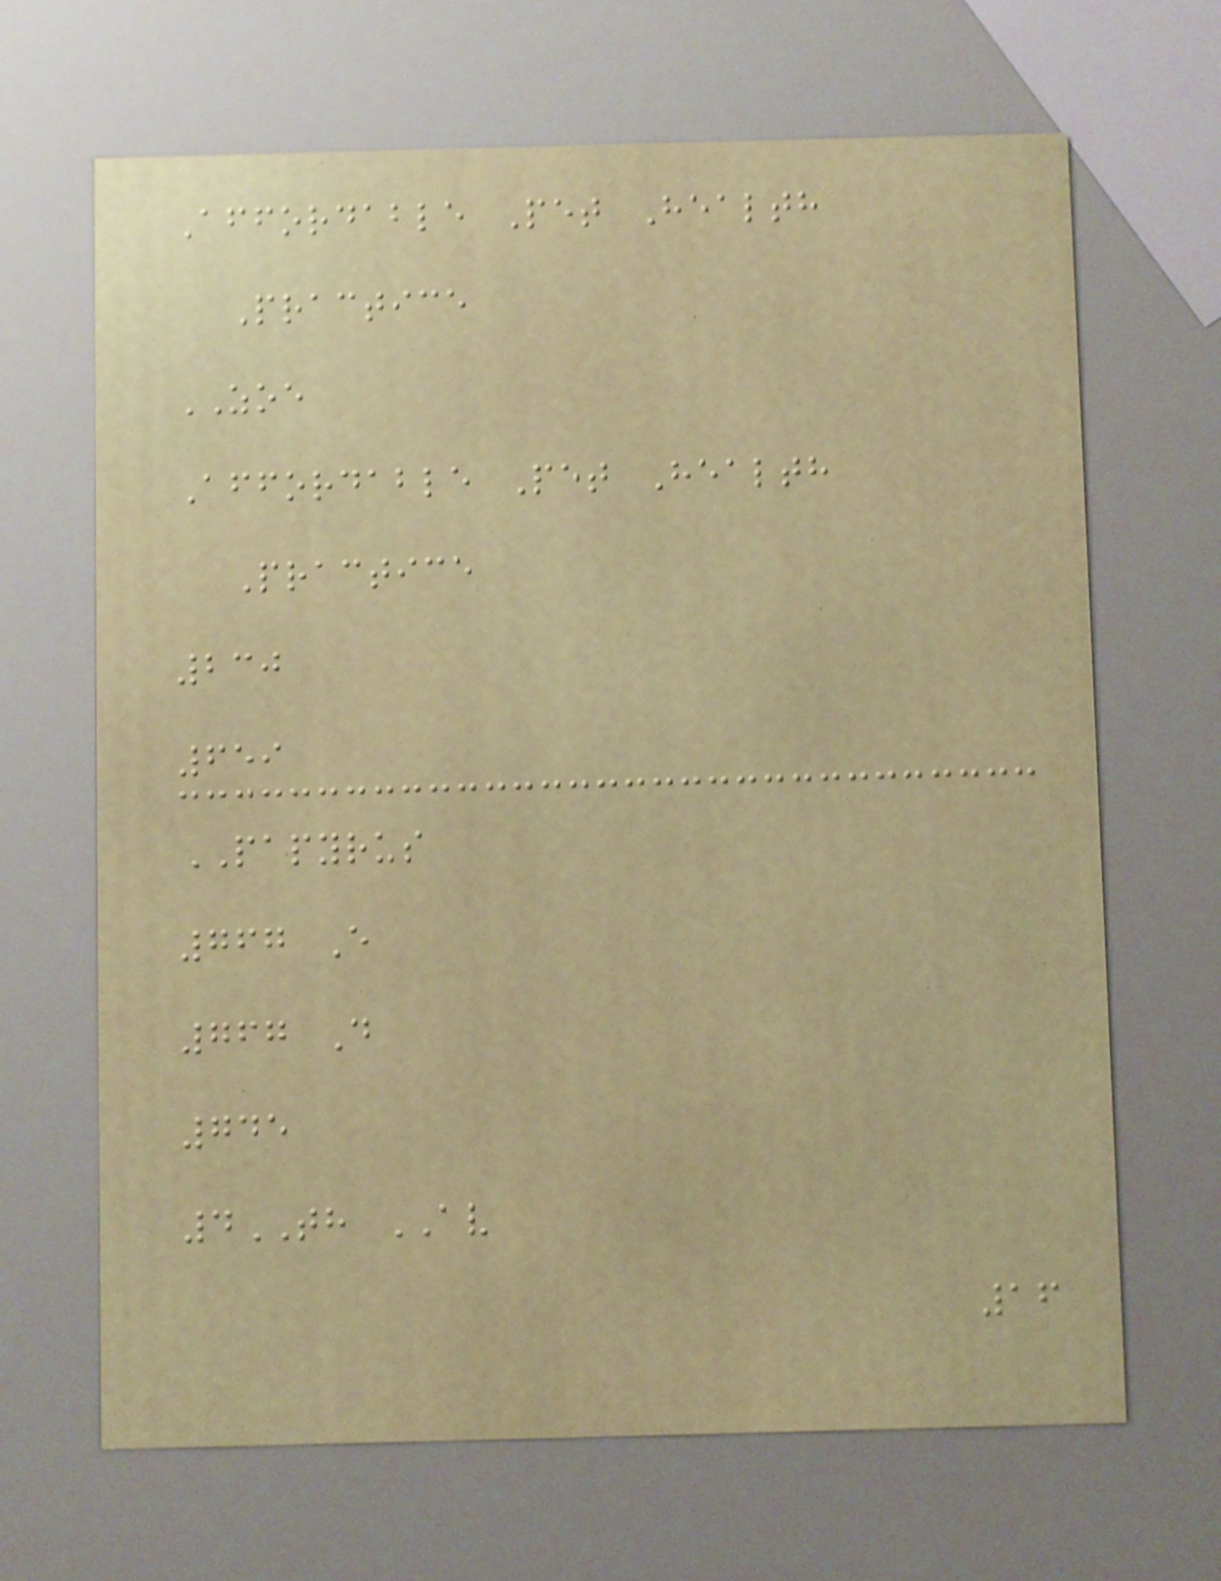Affordable Pet Health
Practice
ZOE
Affordable Pet Health
Practice
230
659
PAPYRUS
767 E
767 D
745
4TH AV
16
